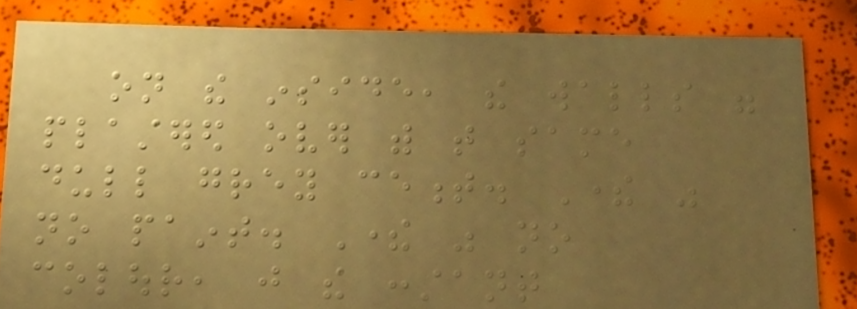on the inside, the walls were
plastered over with that same
dull grey cement. There was
no paint. There was no
colour, just the constant
